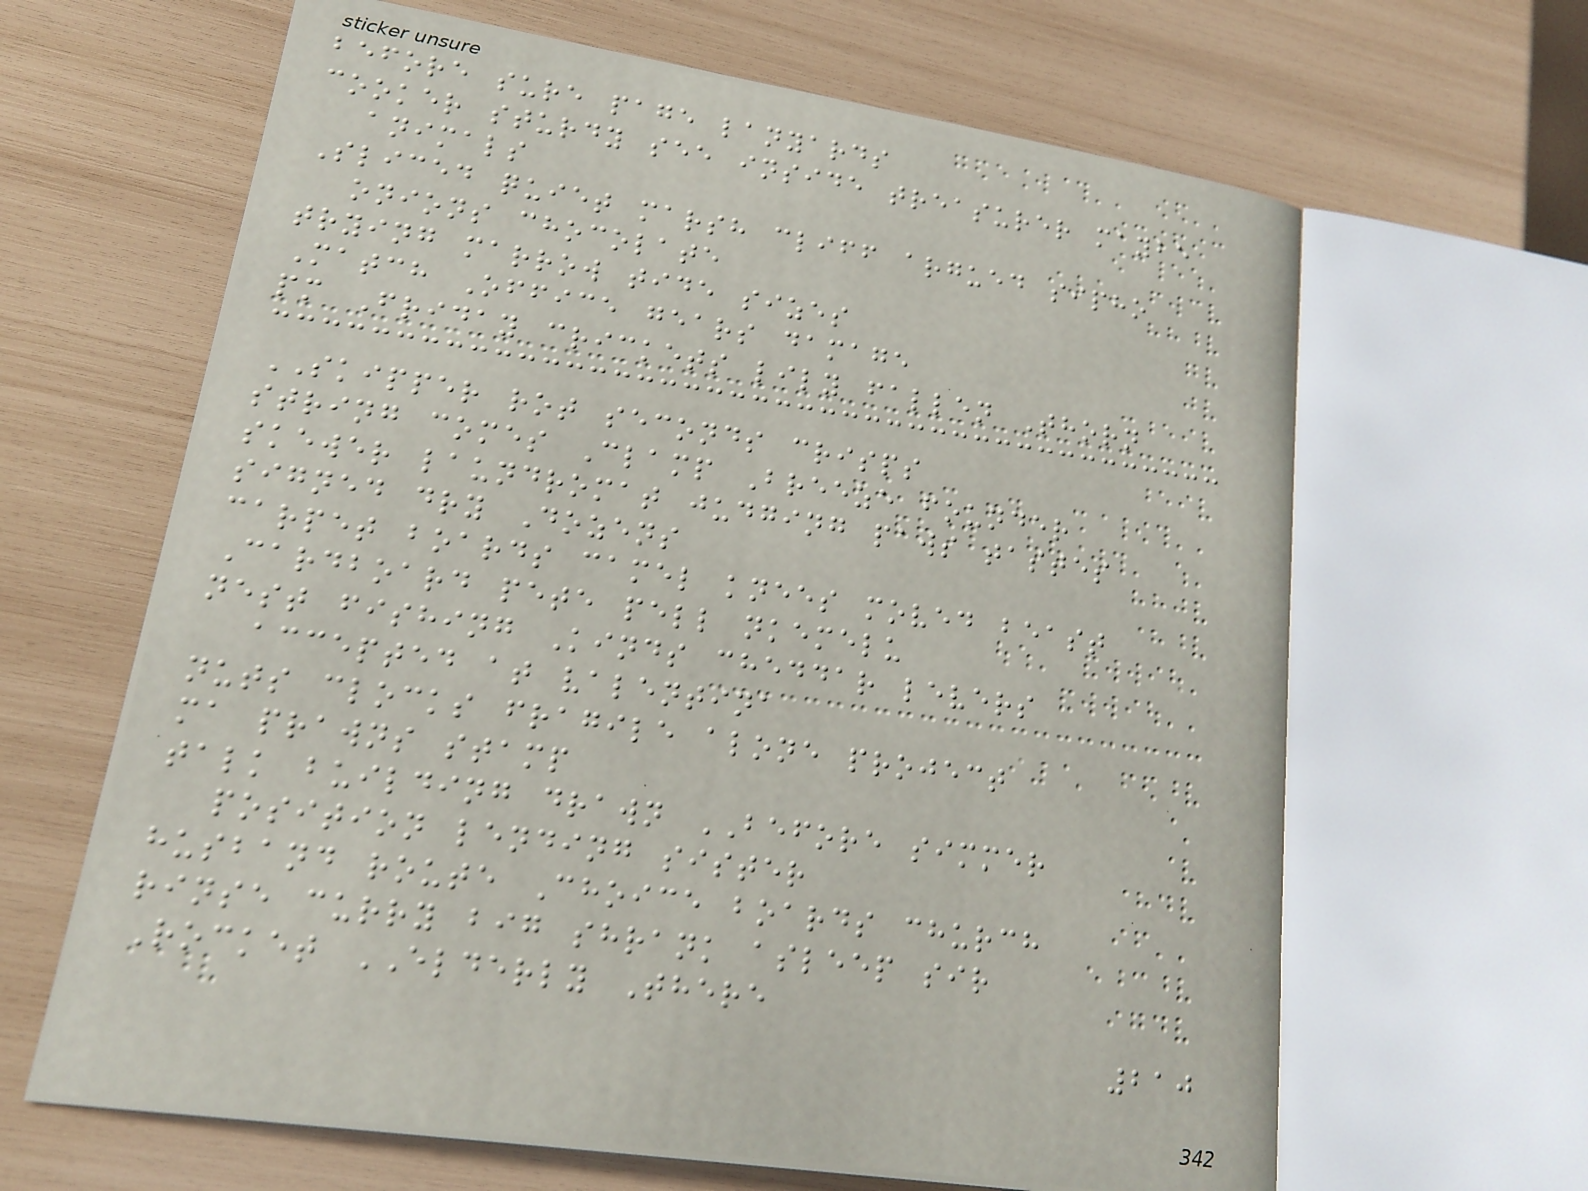before sure page lanyards
cooker sturdy see inside treasurer maybe
animals
Sliced quiet marsh cliff argued sipho
onions chocolate
trying marrow tide sizes
Match Office gears damage
pm Friday crickets lily fallen Thorn
SKIPPER rot seconds crisps
string comes Clamp Breeze founder
skewer laundromat judging paws tastes
signed dry Dozens
carpet boards camel knees moved beast
Cardboard pete pell nkemelu
nest fishing Kinds cheddar levers
accepted at valentina
nuts clocks fragile alone project
ma prawns stamp
talk building drawn BEFORE simmer
position lending sister
husband route Choice boards church
rinse curry big shrank asleep sir
Rocket ELDERLY There
210
